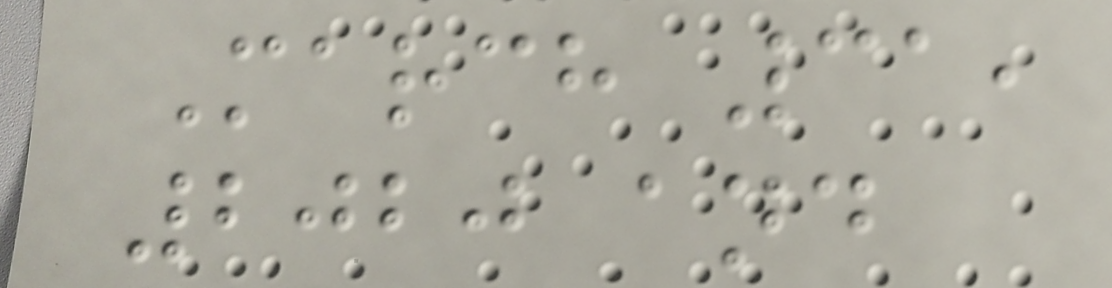March 31,
2020 and
